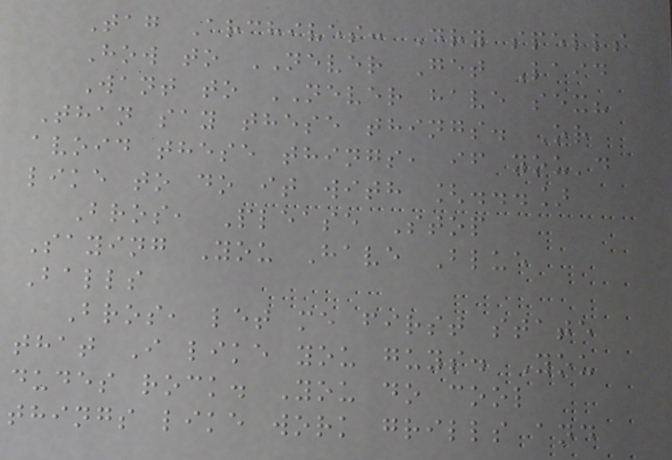Tag Archives: Dry spells
How to NEVER Get Laid
Want to NEVER have sex?
Than say these things. Or
avoid these things, if you'd
like to do it with [...]
Bros, Please Stop
Saying You Have Blue
Balls
Bros, let me first state
that I like you guys. You
dudes rock. You do cool
things like work grills and
